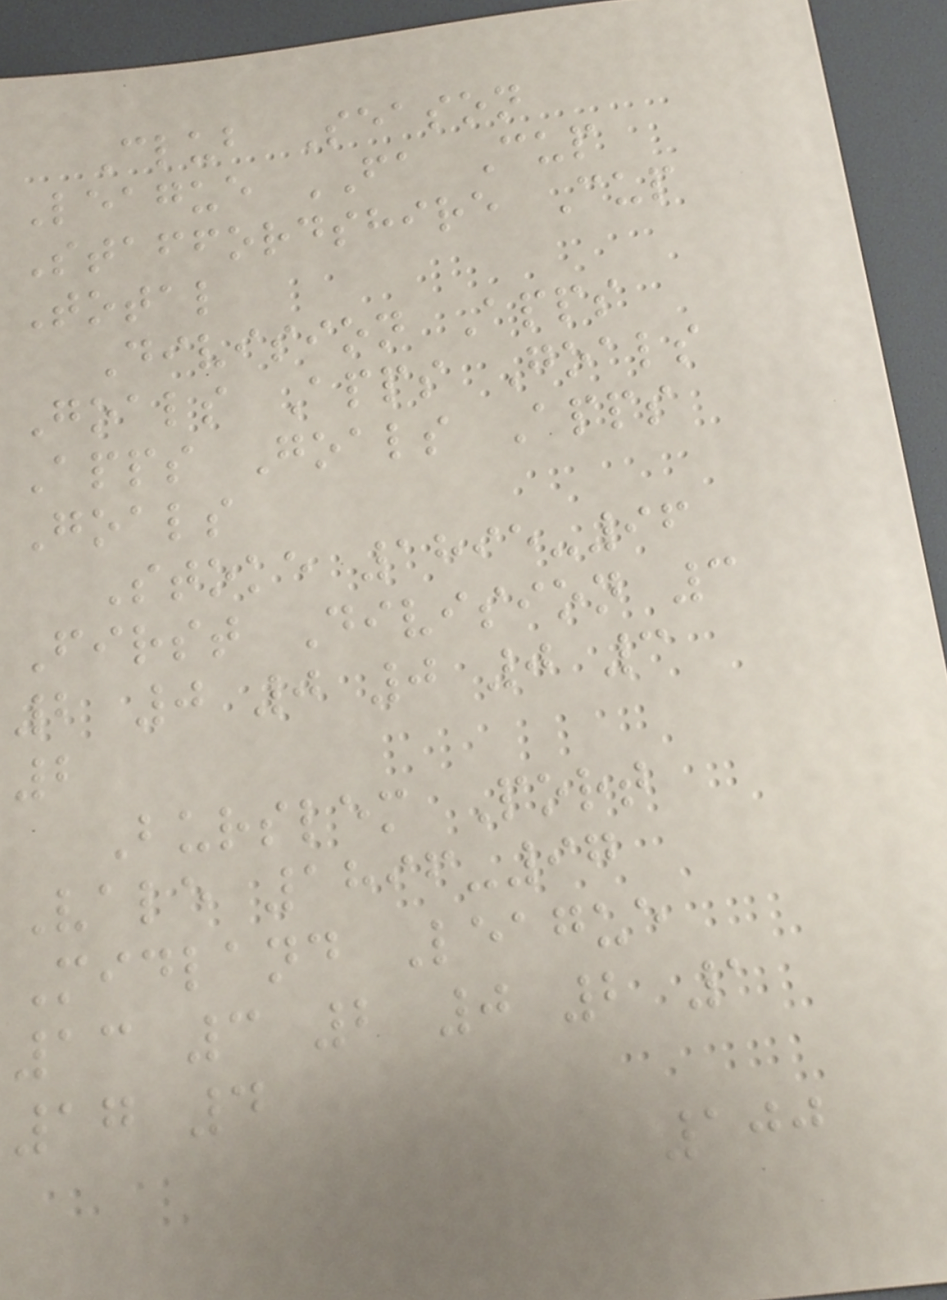Club Season
League FA Cup
Staffordshire Cup
Total
Division Apps
Goals Apps Goals
Apps Goals Apps
Goals
Stoke 1895-96
First Division 3
2 0 0 0 0 3
2
Burslem Port
Vale 1896-97
Midland League
13 3 2 0 2 1
17 4
100
